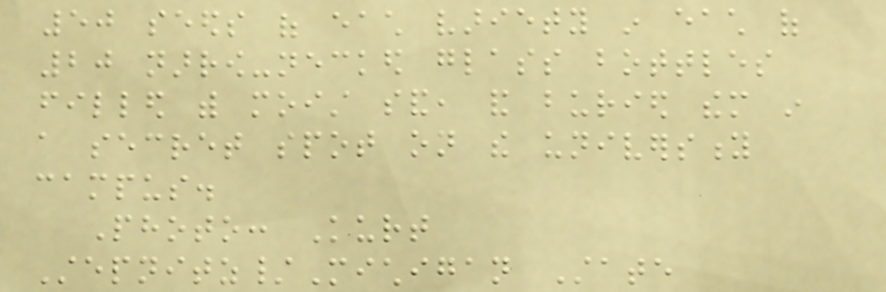50 seeds of each variety in each of
20 narrow-necked glass bottles
filled with moist sand, and buried them in
a secret spot on the university
campus.
Photo: Kurt
Stepnitz/Michigan State
